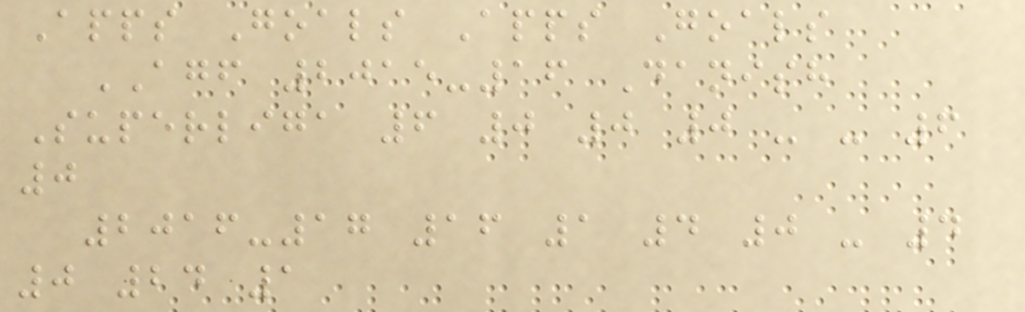Apps Goals Apps Goals
AGF 2015-16 Danish
Superliga 6 0 0 0 - - 6
0
2016-17 16 1 4 0 - 4
0 24 1
